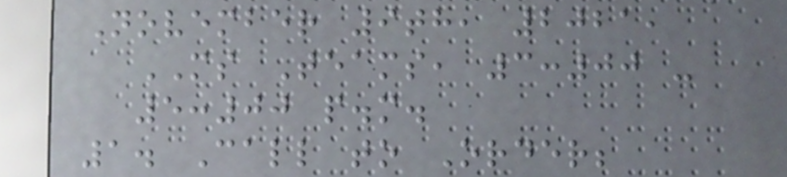November 9th, 2021,
MS Teams, 3:00 -
5:00 p.m.
1. Call to Order;
